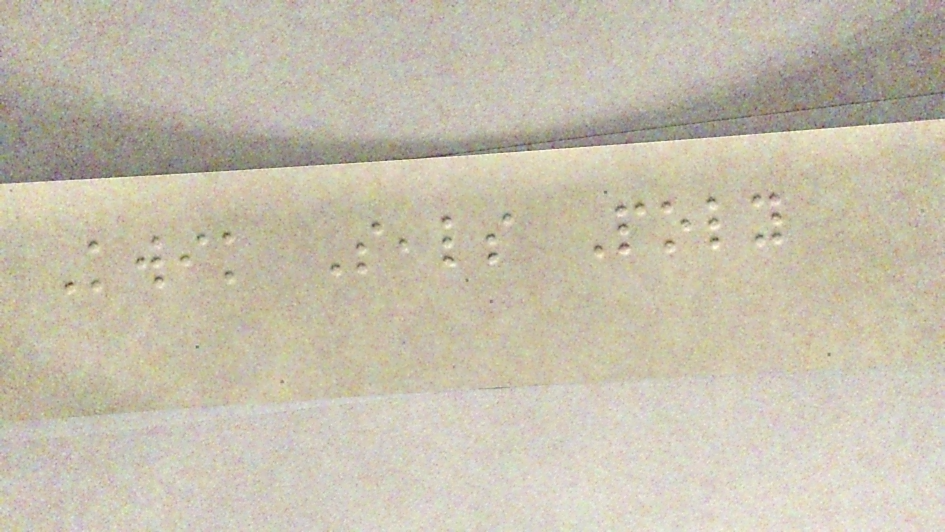Kwik Seals Poly
